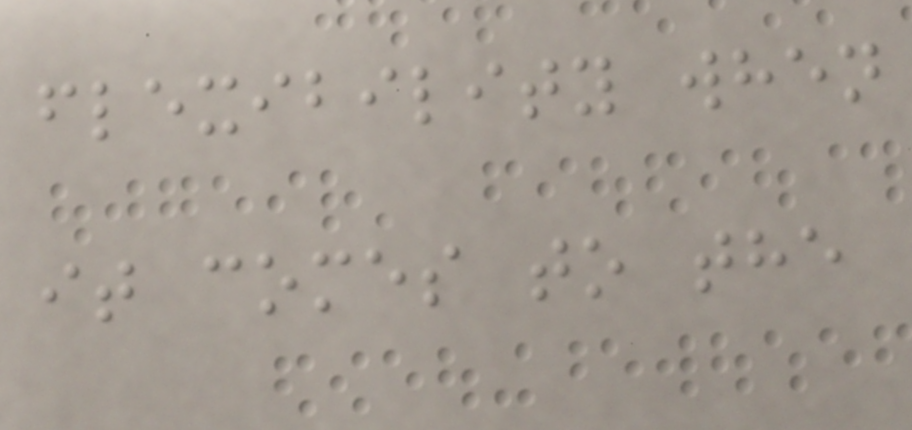flexibility when
it comes to the
